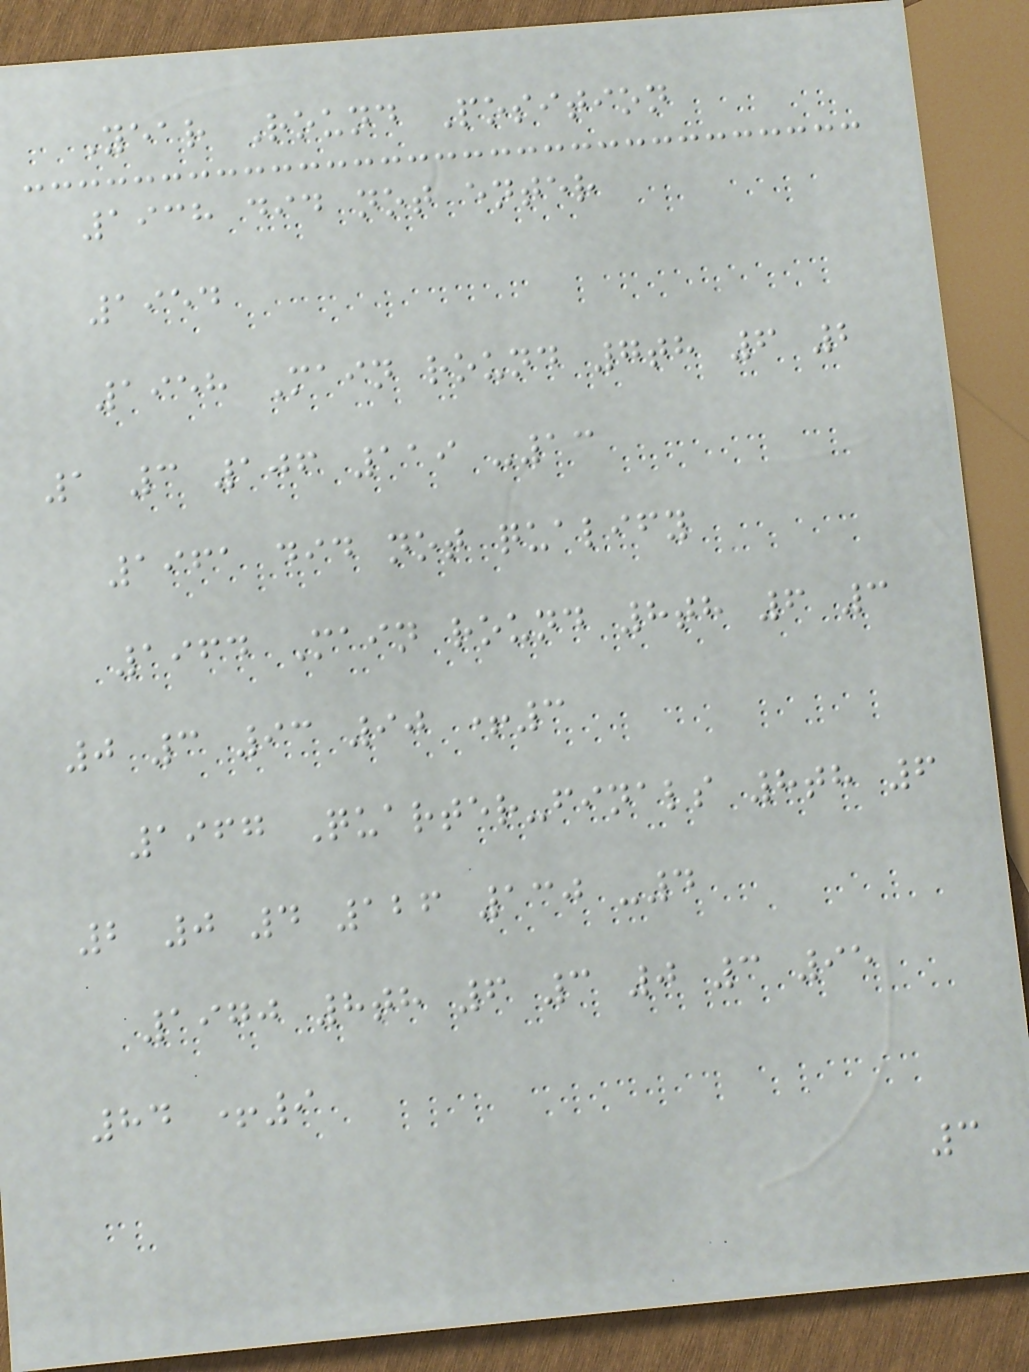Year Round Position
1938 did not enter
1954
1958 Main round 7th 6 2
1 3 106 119 -13
1961 did not qualify
1964 Main round 8th 6 3
0 3 93 90 +3
1967 Quarter-finals 8th 6
2 0 4 126 130 -4
1970 8th 6 3 0 3 95
84 +9
3
